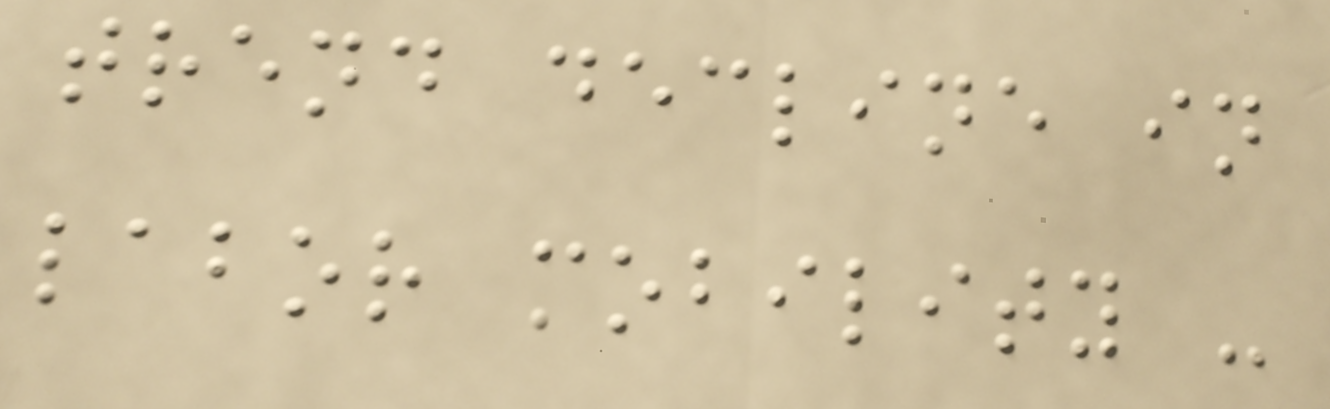trend decline in
labor mobility -
